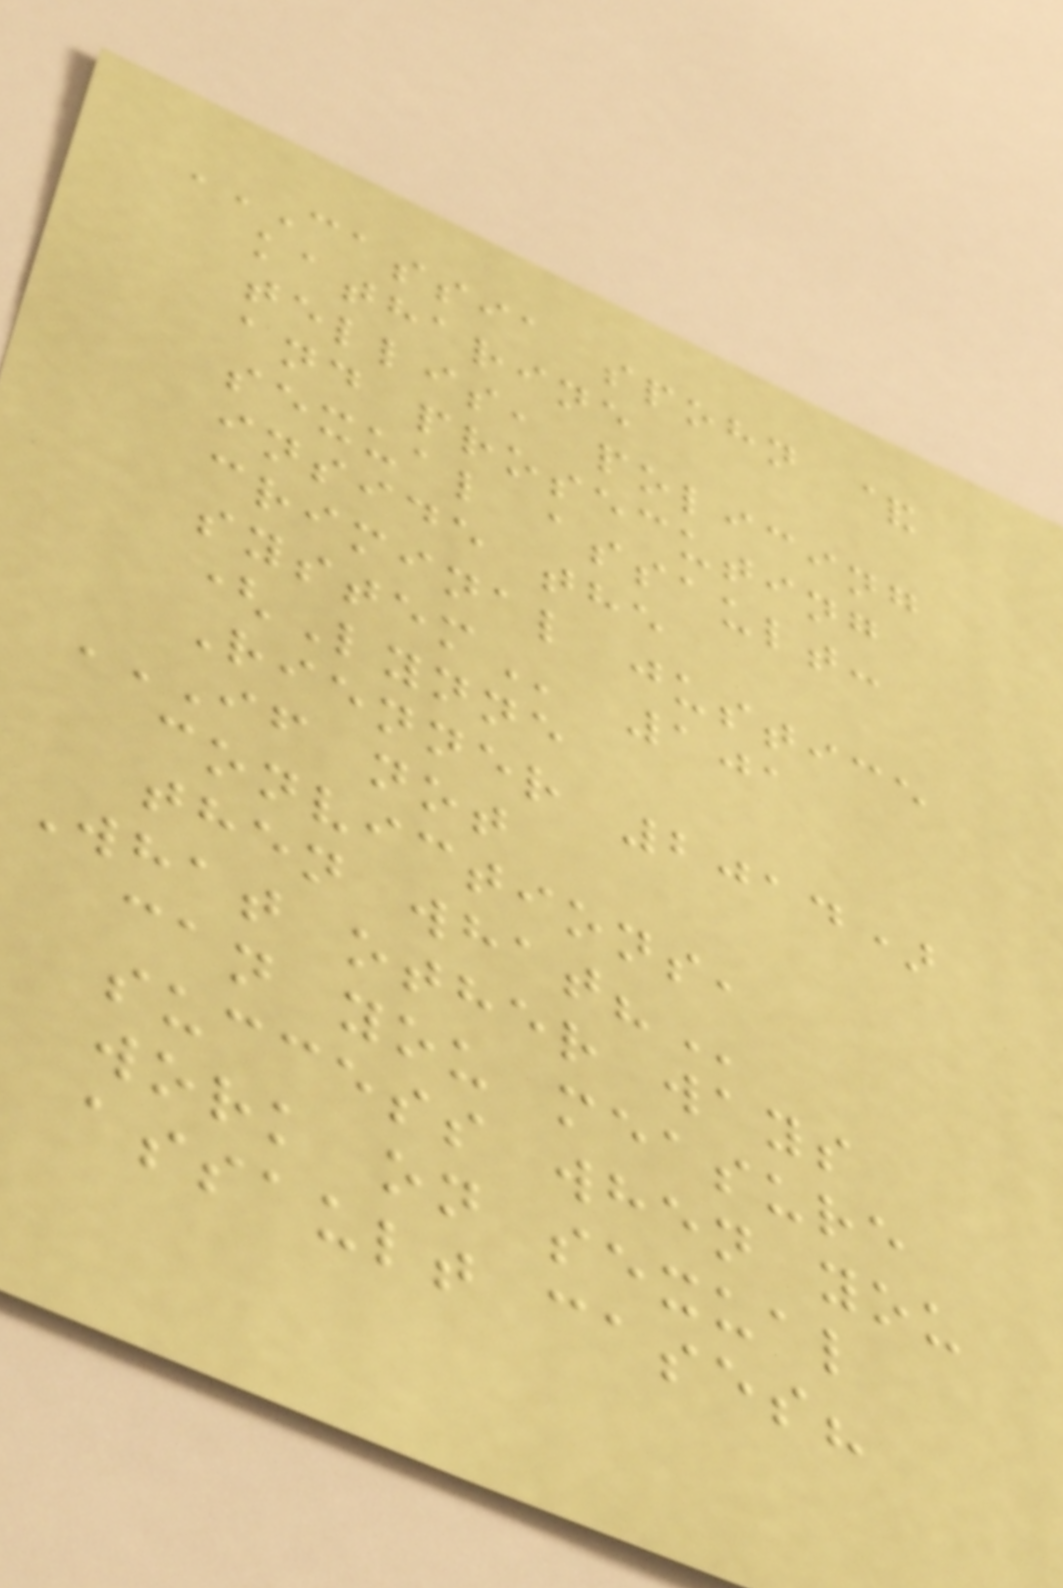CASSIA SPOHN &
KATHARINE
TELLIS, POLICING
AND PROSECUTING
SEXUAL ASSAULT:
INSIDE THE
CRIMINAL JUSTICE
SYSTEM 101
(Lynne
Rienner 2014)
IF NOT
CONVICTIONS,
THEN WHAT?
What other ways
can you measure
success when you
work on sexual
assault cases?
